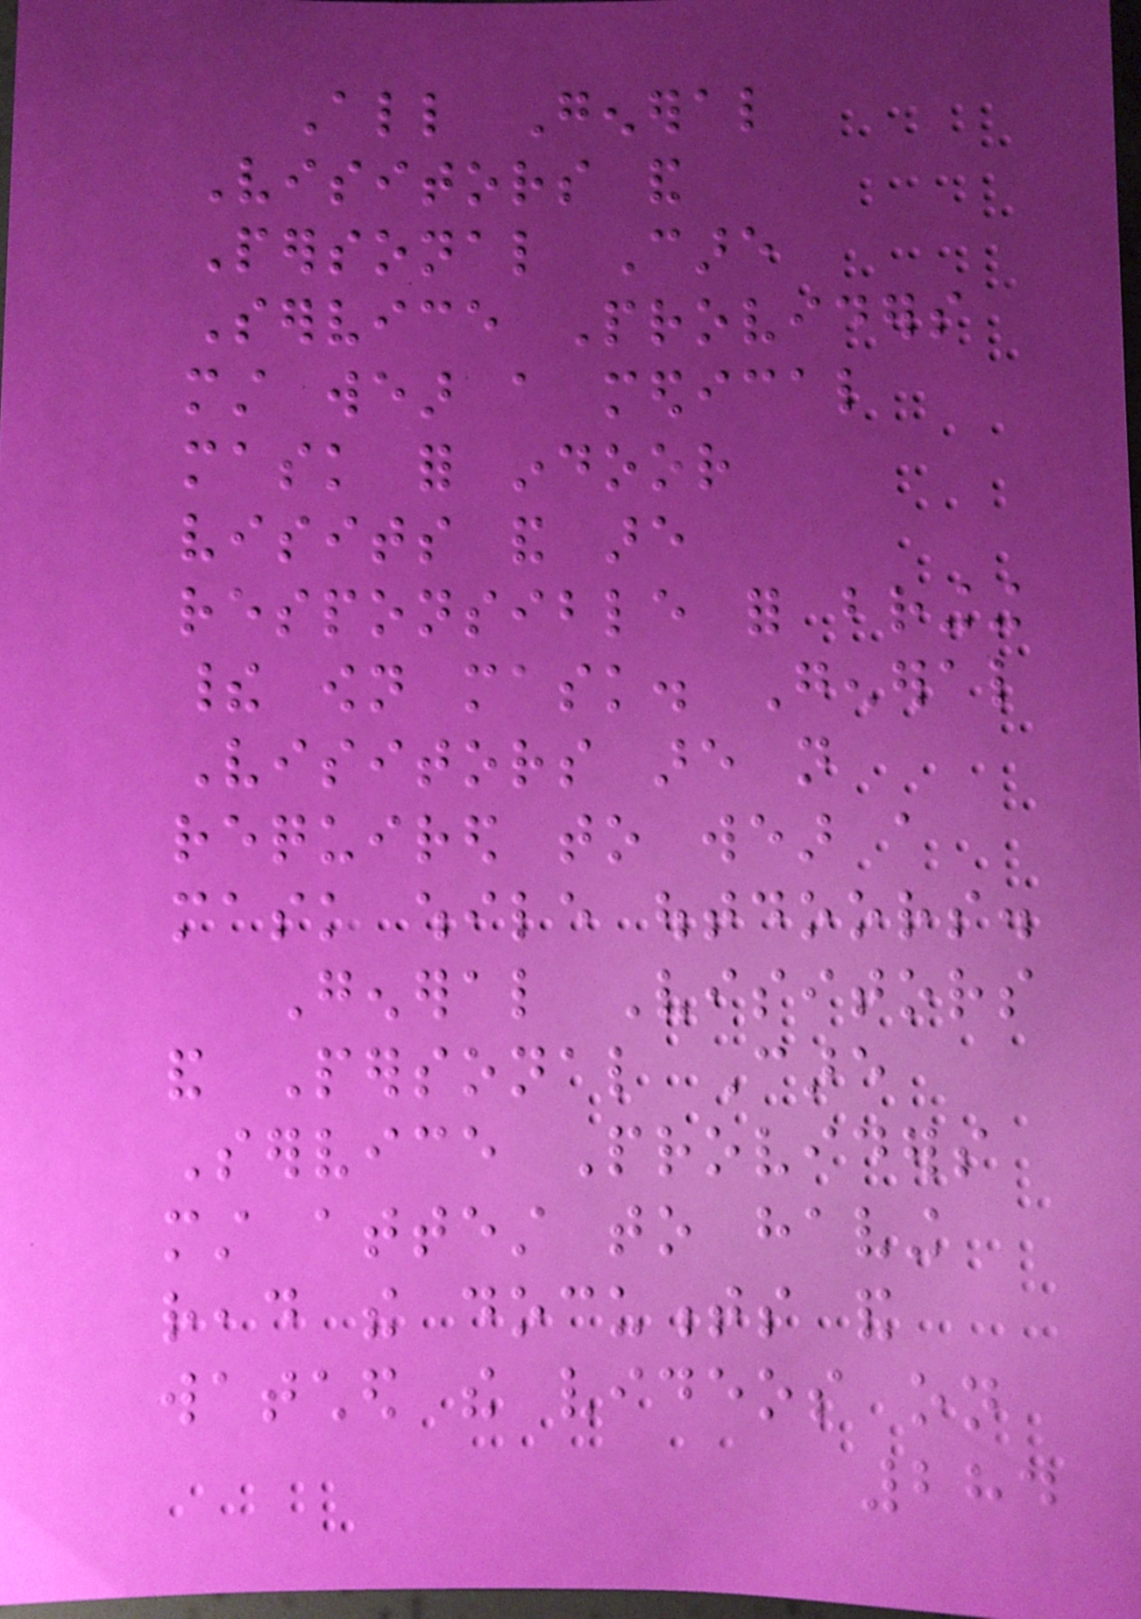All General
Visitors and
Personal Care
Service Providers
must wear a medical
mask for indoor
visits and are
responsible for bringing
their own mask. General
Visitors are not
required to wear a
mask while outdoors.
General Visitors
and Personal Care
Service Providers
must attest to having
read the documents and
watched the videos on
284
